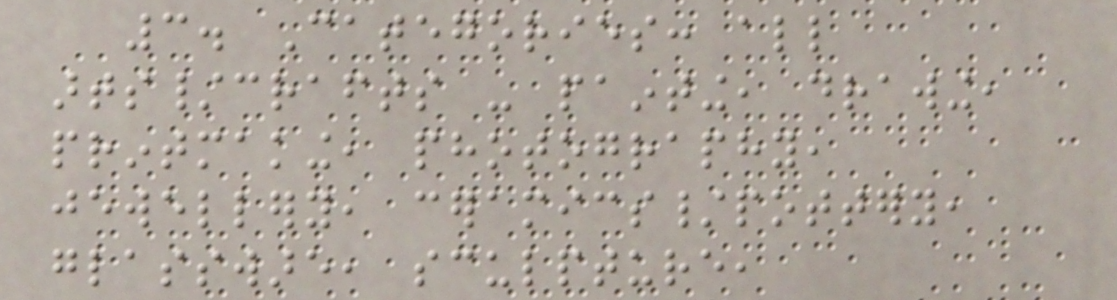3. Categories: all
arts/crafts - painting, drawing,
printmaking, photography,
jewellery, ceramics/pottery,
glassware, sculpture,
